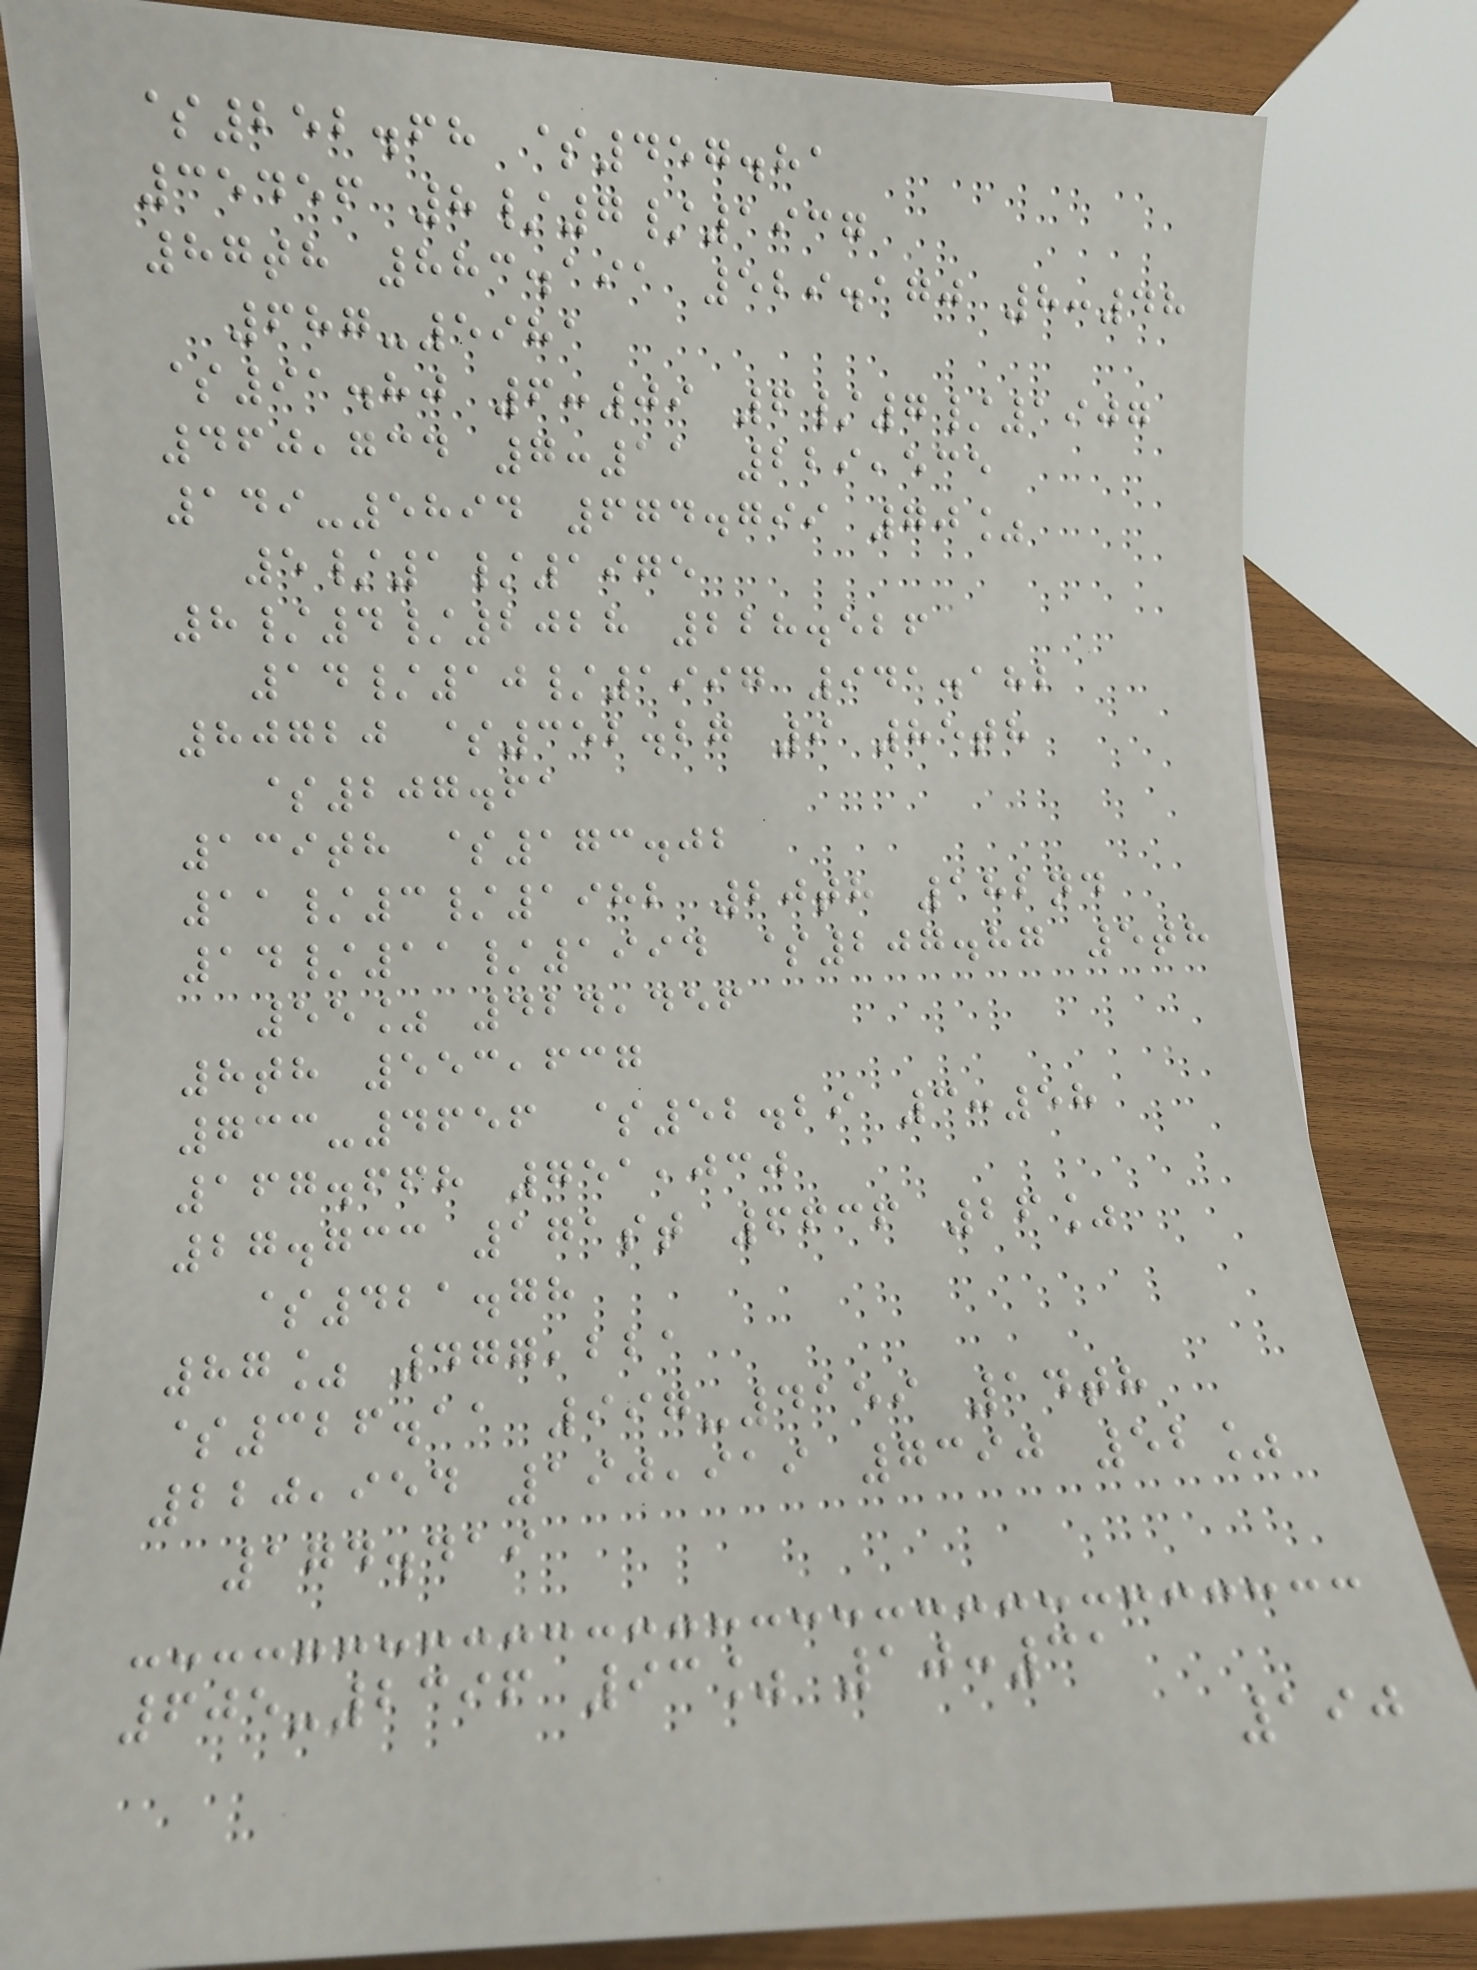$252.68 $457.81
35456 8/7/1937
87th 883.191 529.170 8:48
687-5981
$91.80 6:09 6/7/1907
460,734 7:11 229,535
149-5894 674.799 70%
5/1/1975
8/4/2028 228.526
14/10/1997 941.182
80720 $352.27 9 85th
$207.61
139th $173.02
11/3/1982 20th 182nd
14/11/1994 $207.87 5th
55% 424,456
8th 553,637
733-4656 $52.29 3:58
167.668 751,030
27.733 171st 6636 26%
$421.78
87% 477,221
$326.11 997-4159 14th
220,954 190,919 7390 52%
174.419
605-2396 93% 10:31
190
